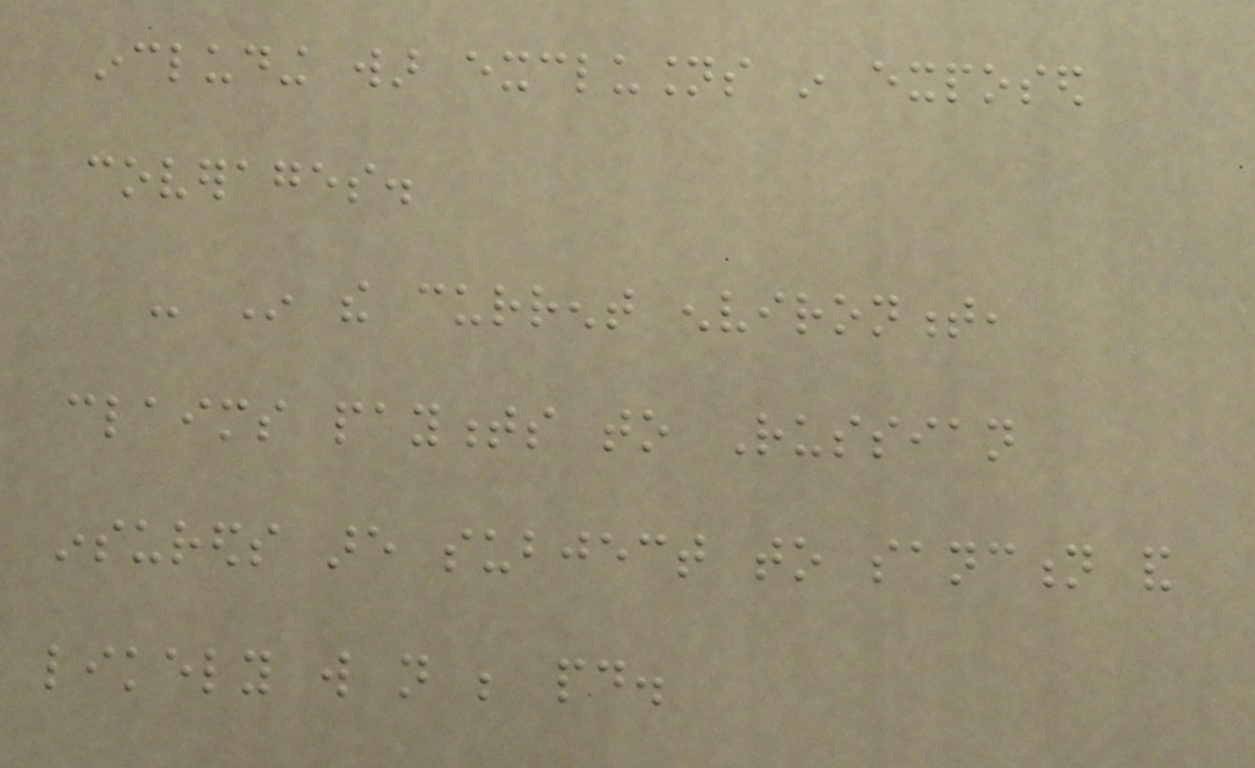including war exclusions in exposed
coverages.
- In the current environment,
claims payments to Russian
insureds are subject to sanction and
likely will not be paid.
